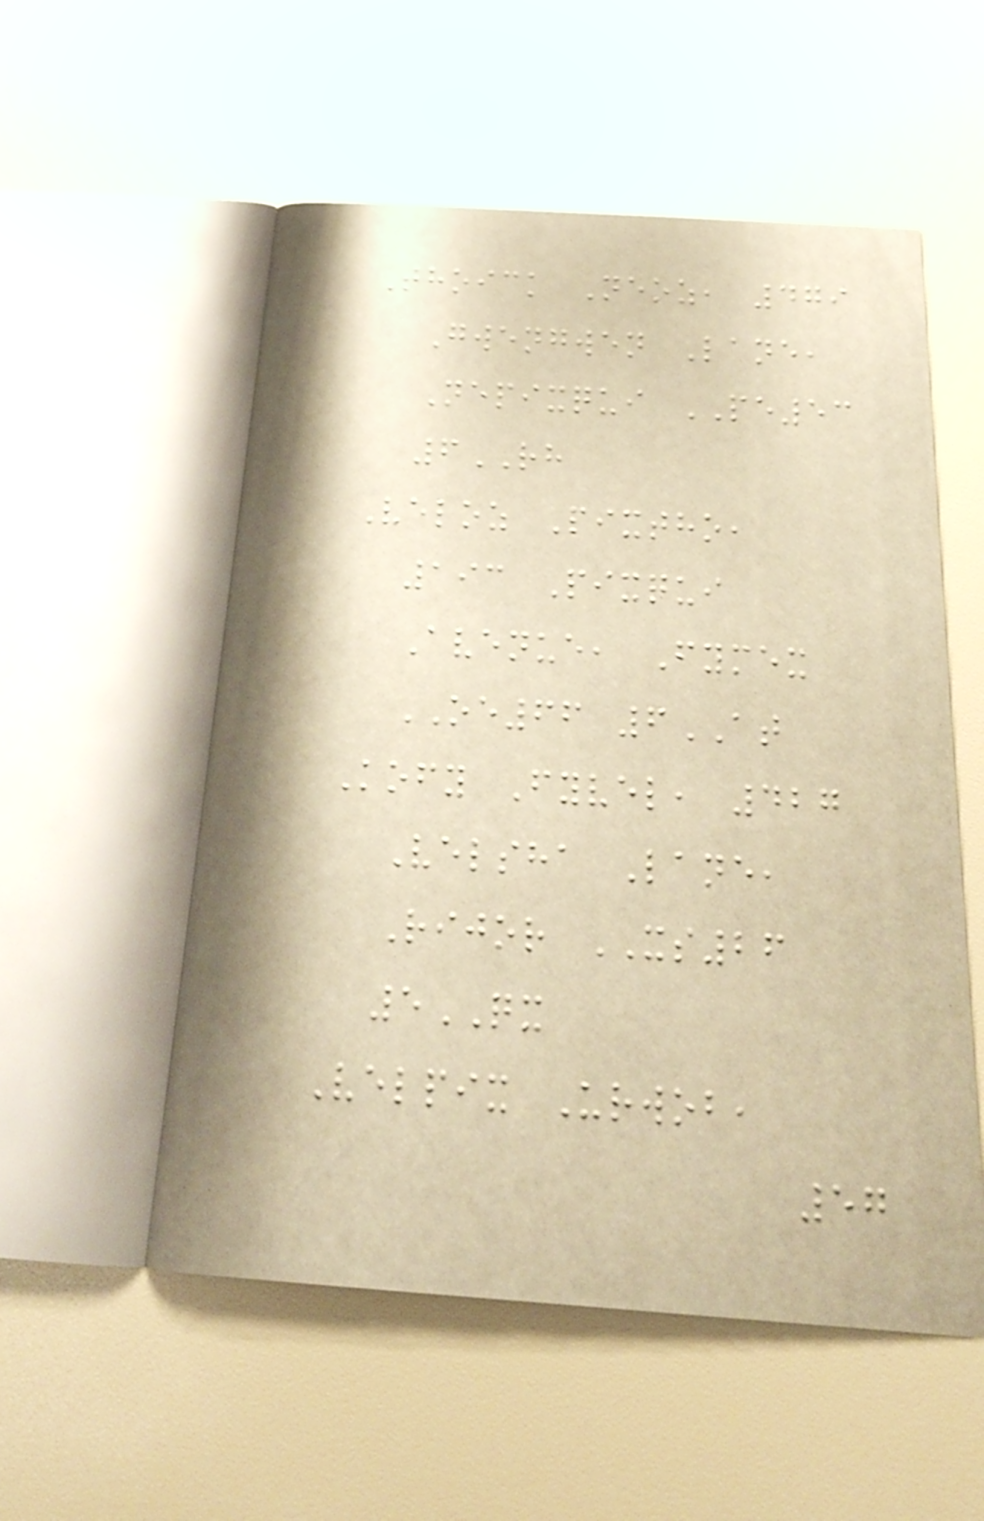Thoick Neoz, 479
Gwengwen Lane,
Nepixqui PE53
6RH
Veloz Pixtho,
193 Pixqui
Avenue, Fymex
OE66 6AT
Kofy Fyvel, 427
Velsha Lane,
Rijor XS26
5QX
Velpix Urwob,
57
